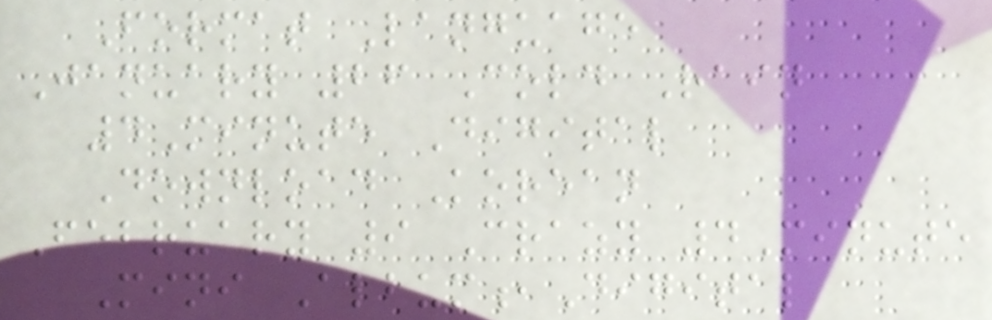Format Language
January 26 Cold Rain
4Minute Digital
Download Korean
February 9 Crazy 4Minute
Mini Album,Digital
